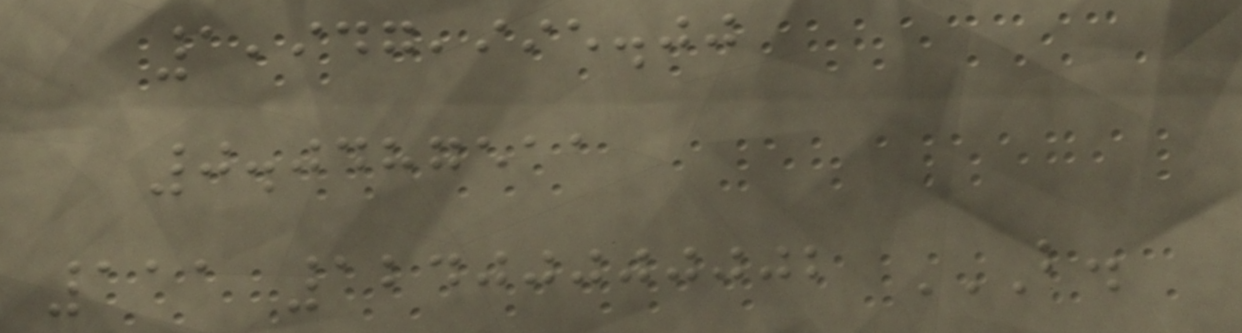1,947,995.00
0.0487511
111 12400000002 B.
